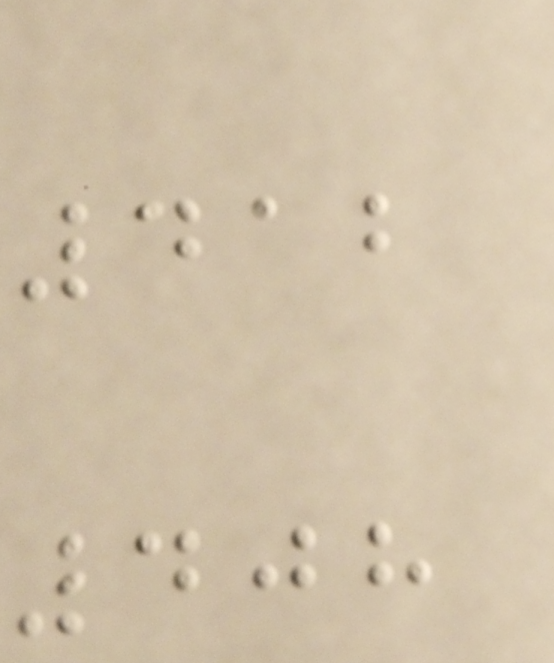412
408
